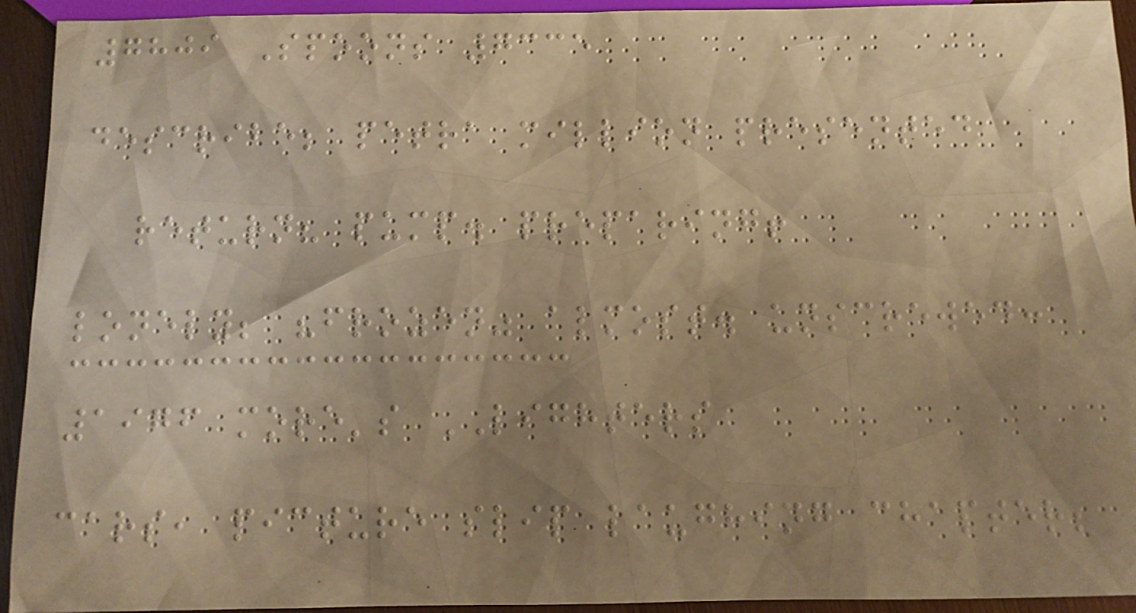7809 Spoons 7335
describe; petra million presented
return? pump. preparing!
lonely; "frozen" almost. unscrewed:
1976 more's LIGHTERS
cars, picture slip laughing chapter;
